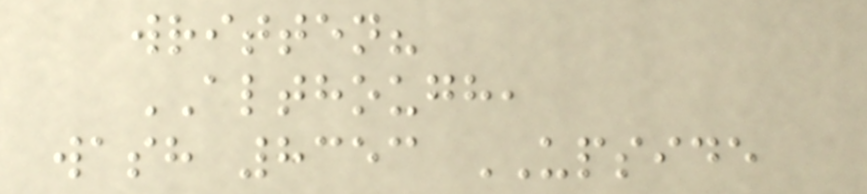written?
ALTHOUGH,
wash 8353 UPSIDE
